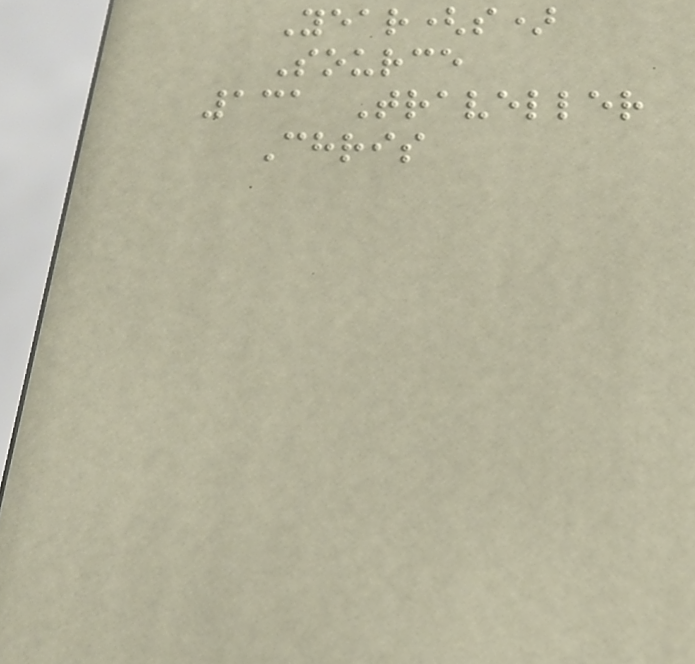Year(s)
Source
131 Traveller
Chris
